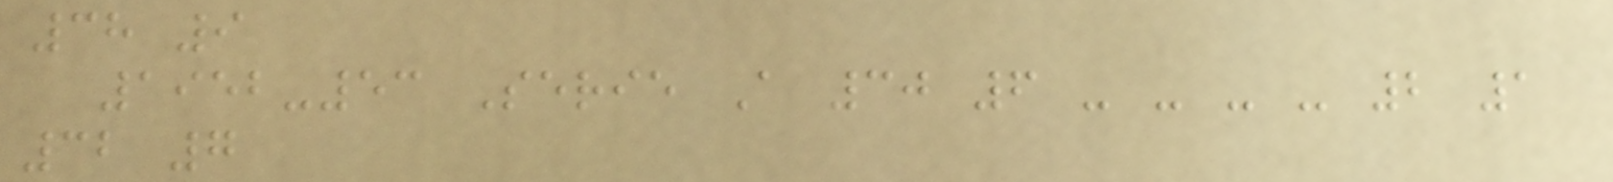38 9
1952-53 Serie A 30 6 - - - - 2 1
32 7
